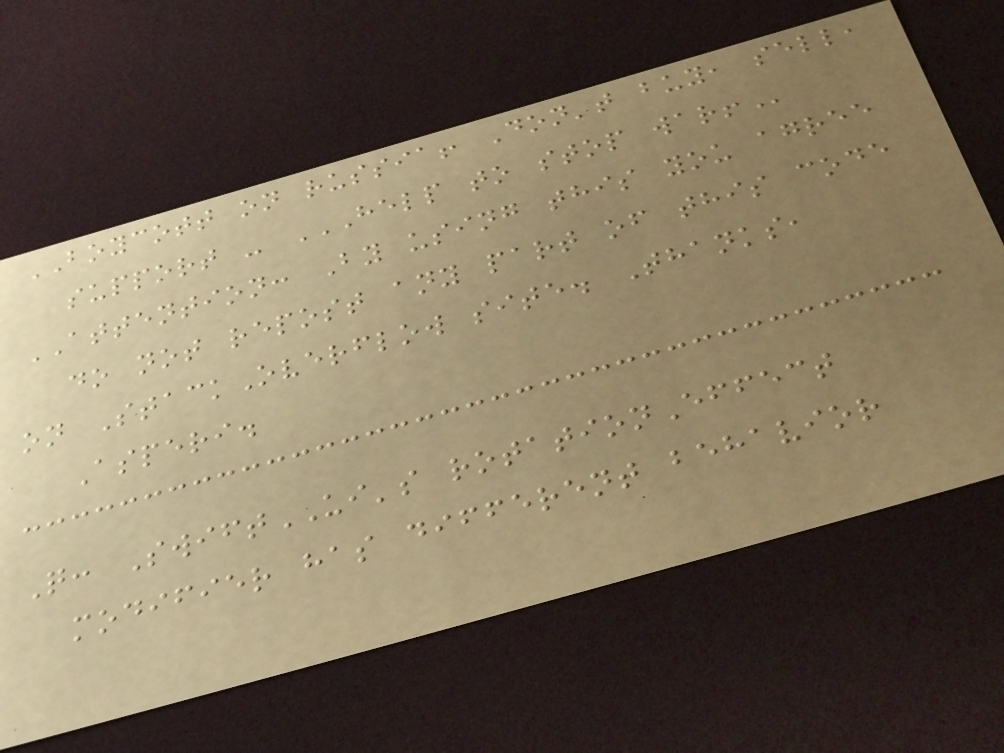BOYCOTT on russia! Don't buy, sell,
support - HELP TO STOP WAR!
ATTENTION: By using this you agree
do not repost any part of this code
on StackOverflow site. Thanks,
Asperi.
Q: SwiftUI's rotationEffect
modifier has different behavior
